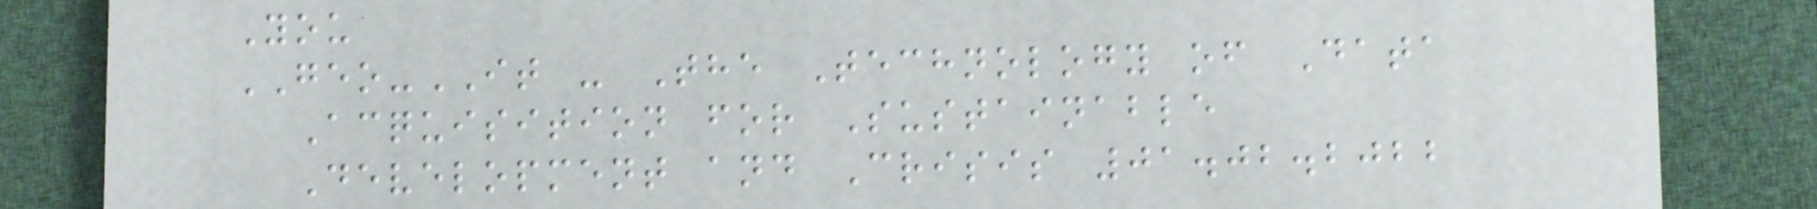You
GEO-IT - The Technology of Data
Acquisition for Sustainable
Development and Crisis 01.02.2022
